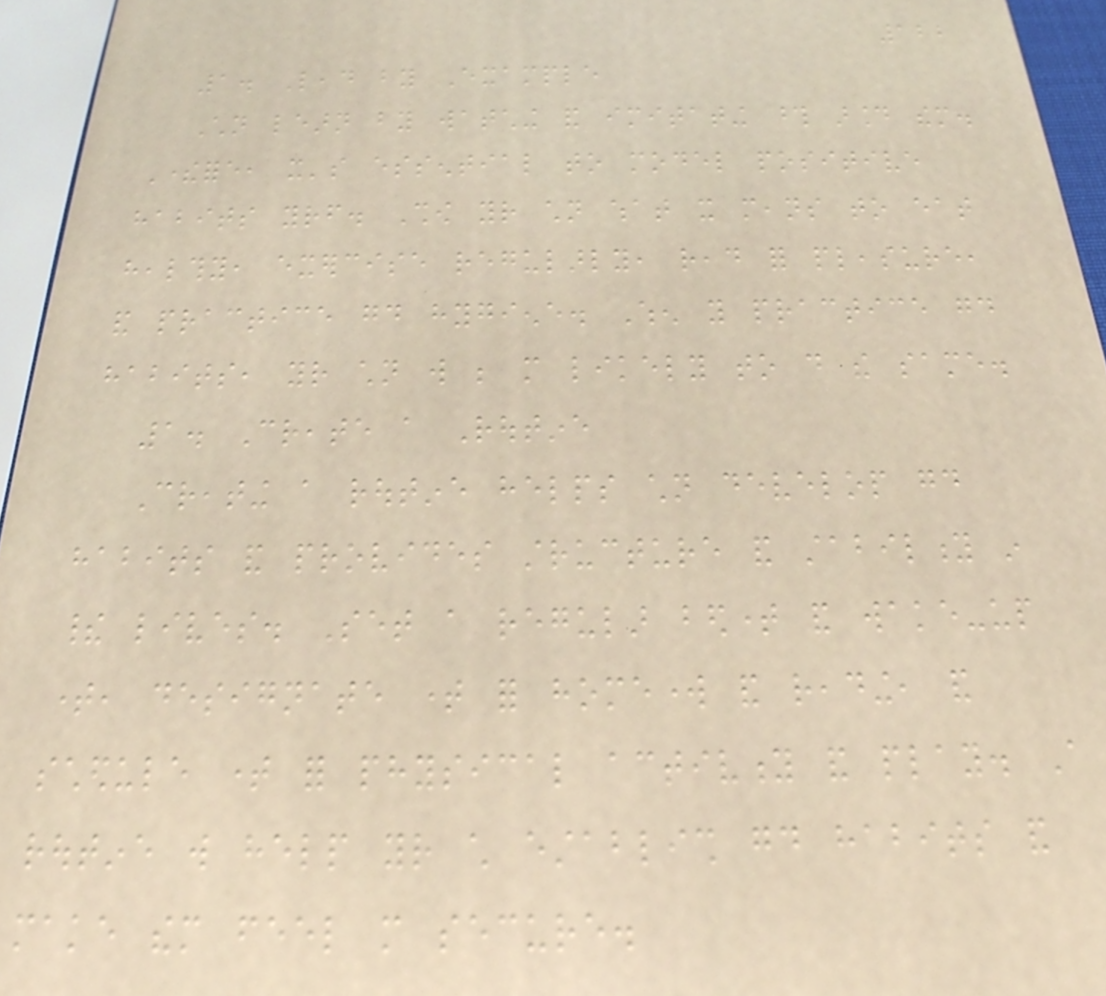122
1. Lead by Example
Children learn by watching and imitating those around them.
Therefore, it's essential to model positive
habits yourself. Show your children what it means to eat
healthy, exercise regularly, read for pleasure,
and practice good hygiene. When you practice good
habits, your children will be more likely to do the same.
1. Create a Routine
Creating a routine helps children develop good
habits and provides structure and stability in
their lives. Set a regular bedtime and wake-up
time, designate time for homework and reading, and
schedule time for physical activity and play. A
routine will help your child establish good habits and
make them feel more secure.
